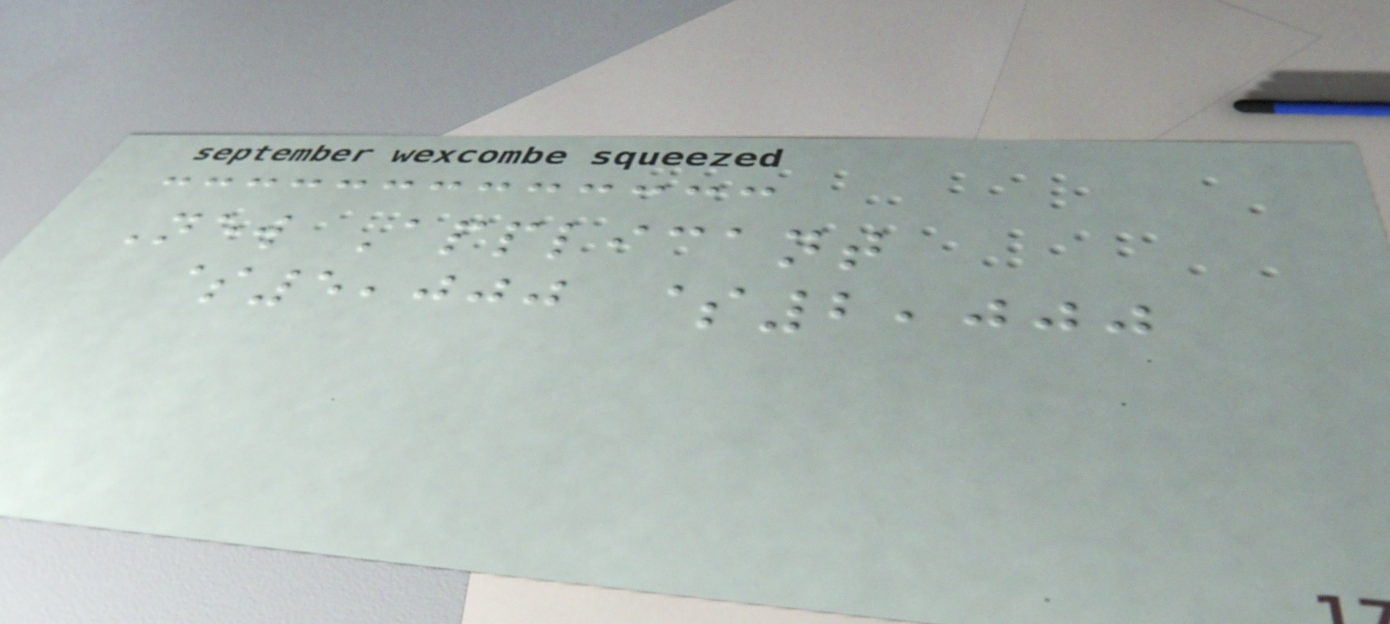New Applicant
$5,000 $2,000
